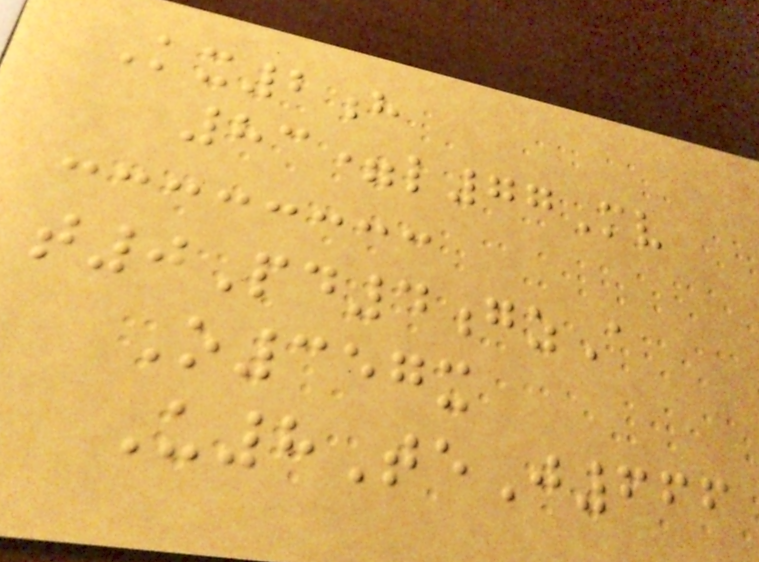Kx2h
83=l77Mv
t0Pd4gzA
O357x
U8TeJ666
